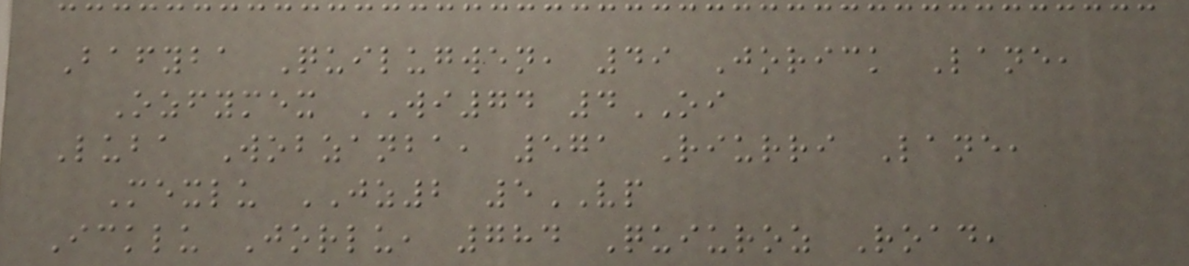Bafyba Quilugwen, 49 Jorick Lane,
Ozfymex WI74 4OI
Luba Wobzanba, 571 Riurri Lane,
Mexlu JZ2 5VP
Icklu Jorlu, 784 Quiuroz Road,
